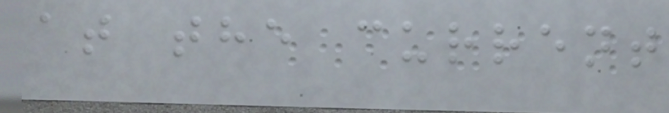at the current
